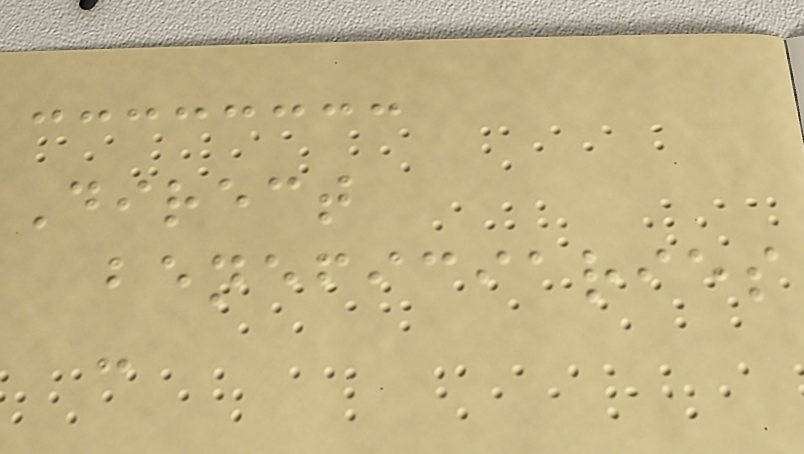Direct
beneficiaries
:
